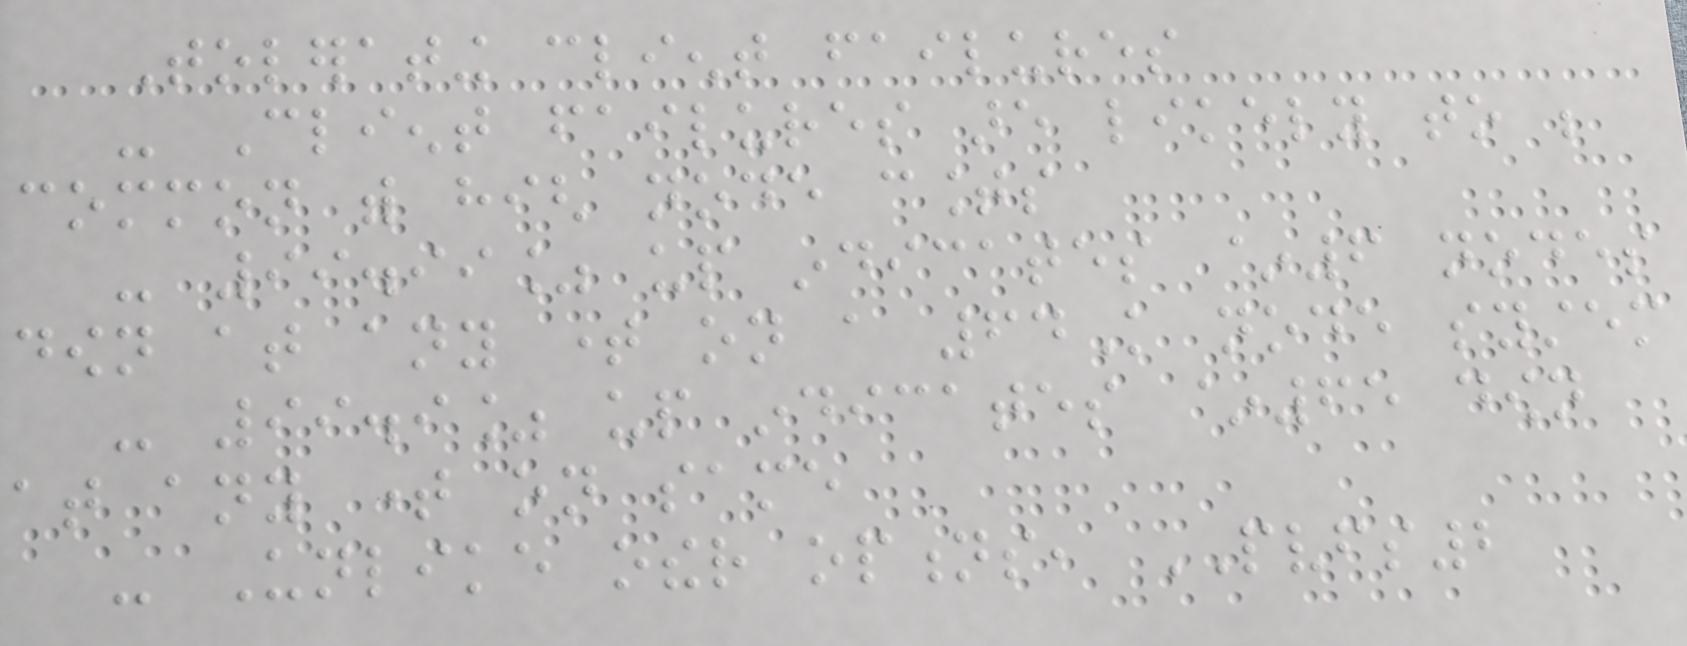Tolerating client failures
- Client failures are likely to be
common with high node counts
- 99.99% up indicates ~6 nodes
down at any time on a 64K node system
- 99.9% up indicates ~65 down
at any time on same
- Unlike other options, PVFS2
